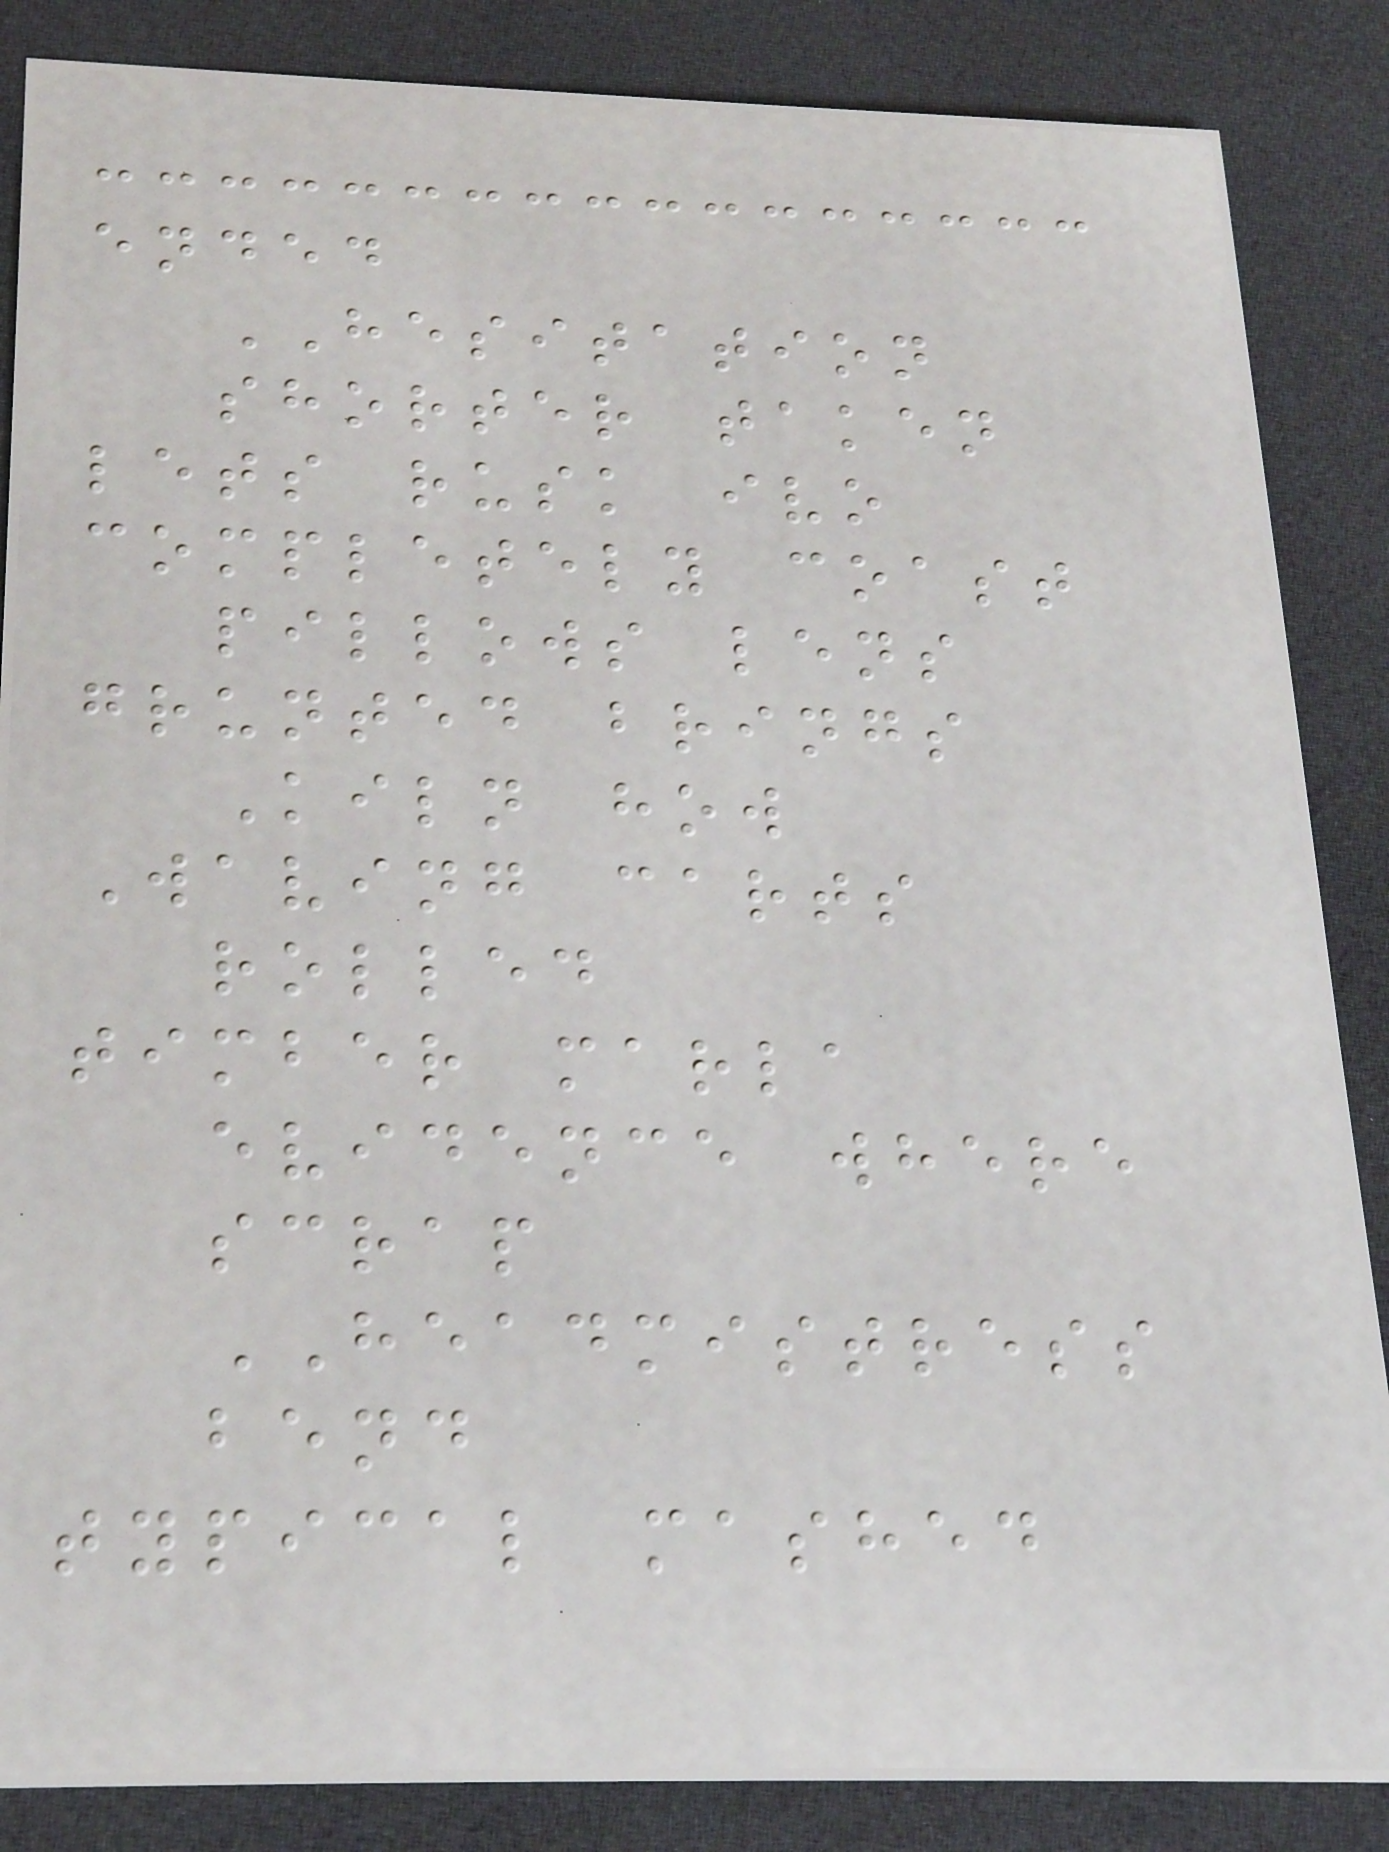ended
HESITATION
shorter taken
lets rusk ivo
completely coast
pillows lens
grunted brings
Kiln how
Waving carts
rolled
timber marla
evidence where
scrap
HEADMISTRESS
bend
typical mashed
